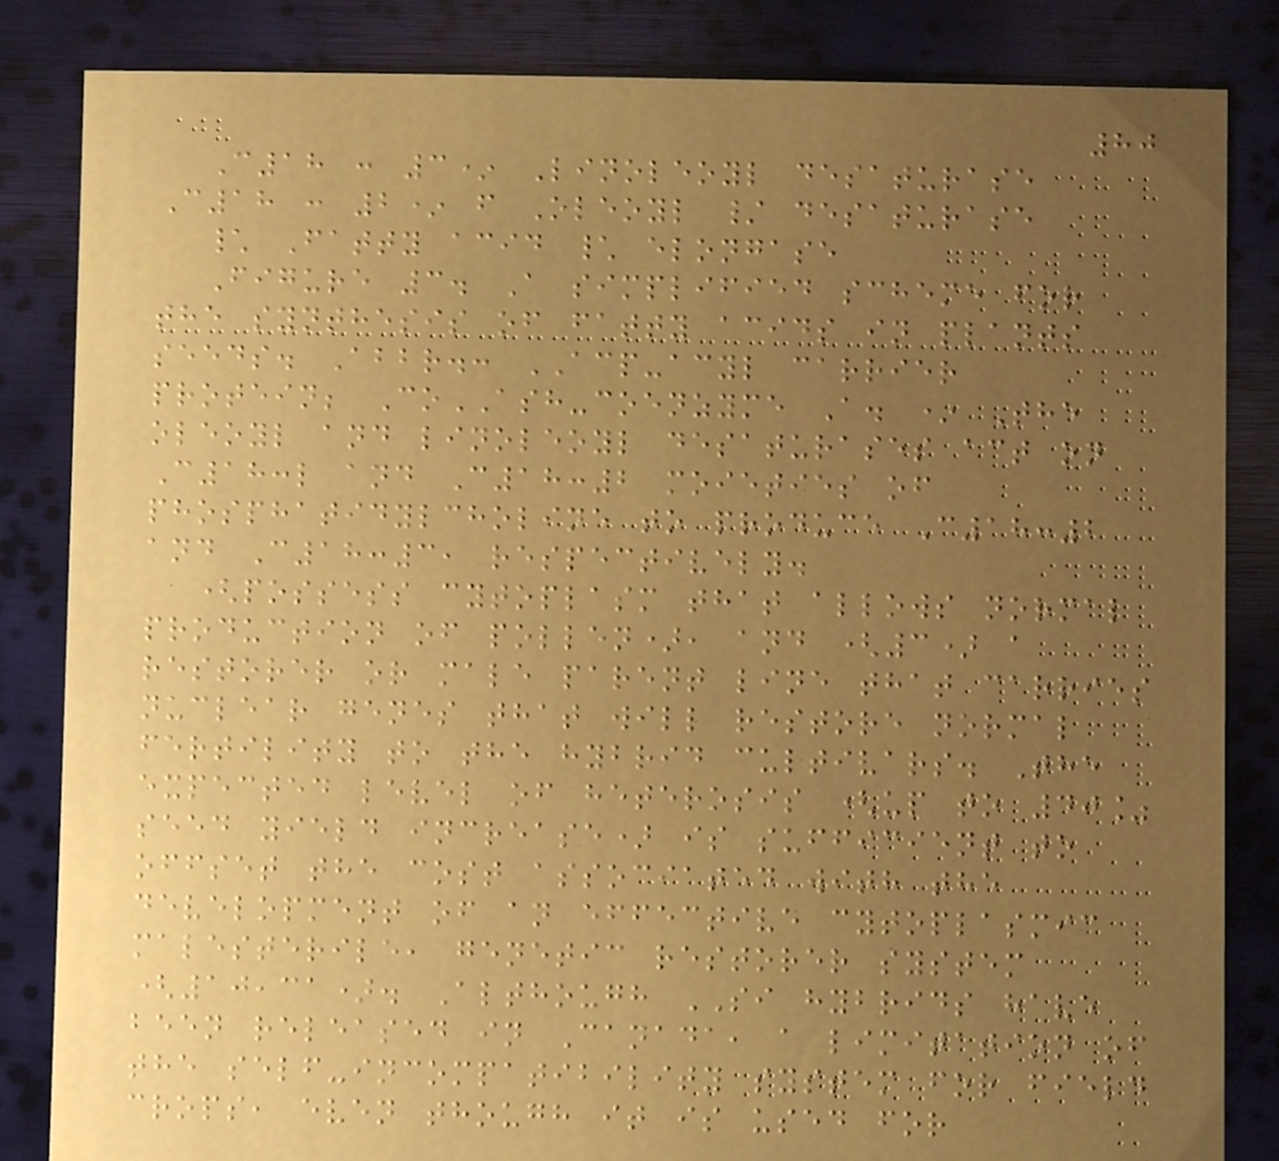80
C18 : 3* Linoleoyl desaturase
C18 : 2* f Oleoyl / desaturase
\ Fatty acid \ elongase
Figure 3. A simplified scheme for
the synthesis of fatty acids in plants
seeds. Abbr.: ACP-acyl carrier
protein; CoASH-coenzyme A. * The
oleoyl and linoleoyl desaturases act on
C18:l and C18:2 moieties of
phosphatidylcholine to produce C18:2
and C18:3, respectively.
(possess cytoplasm that allows normal
production of pollen), and (3) a
restorer or male parent line that carries
nuclear genes that will restore normal
fertility to the hybrid cultivars. The
expected level of heterosis (up to 40%
seed yield increase) is sufficient to
offset the cost associated with the
development of an effective cytoplasmic
malesterile, genetic restorer system
(10,31). Although SI hybrids have
been released in Canada, a limitation of
the self-incompatibility system for field
crops, even though it is used for
